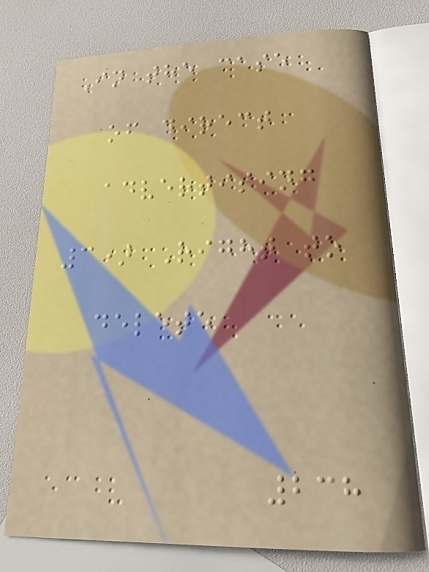In the case
of direct
advertising
3) Right to
delete
238
